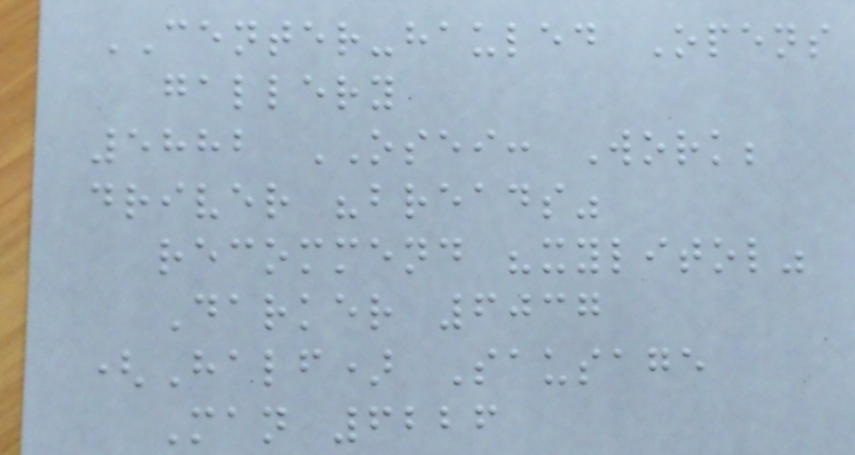CENTER-hauled Opens
gallery
5882 OSEI: Work;
driver "breads"
recommend "xylitol"
Darker 6037
(Half) Sausage
Man 6226
